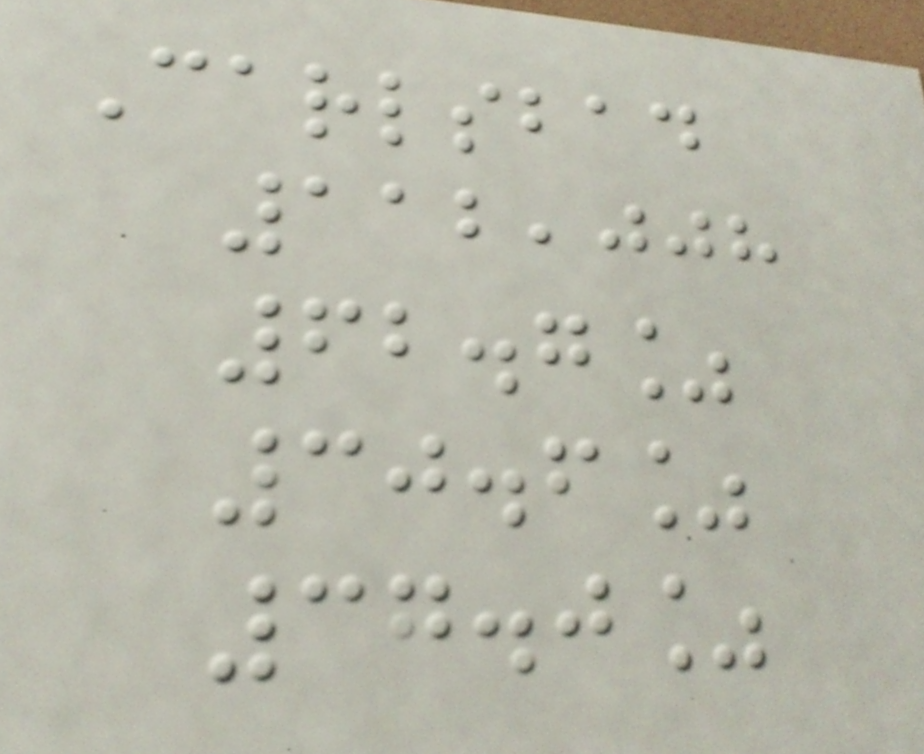Carlsbad
112,008
62.7%
30.6%
37.0%
